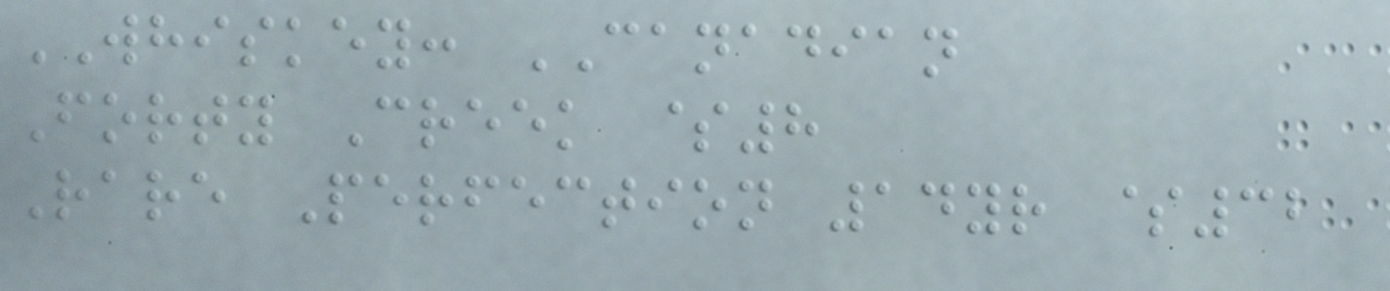WHISKEY: CANADIAN
Forty Creek $8
Rare Perfection 14yr $32
